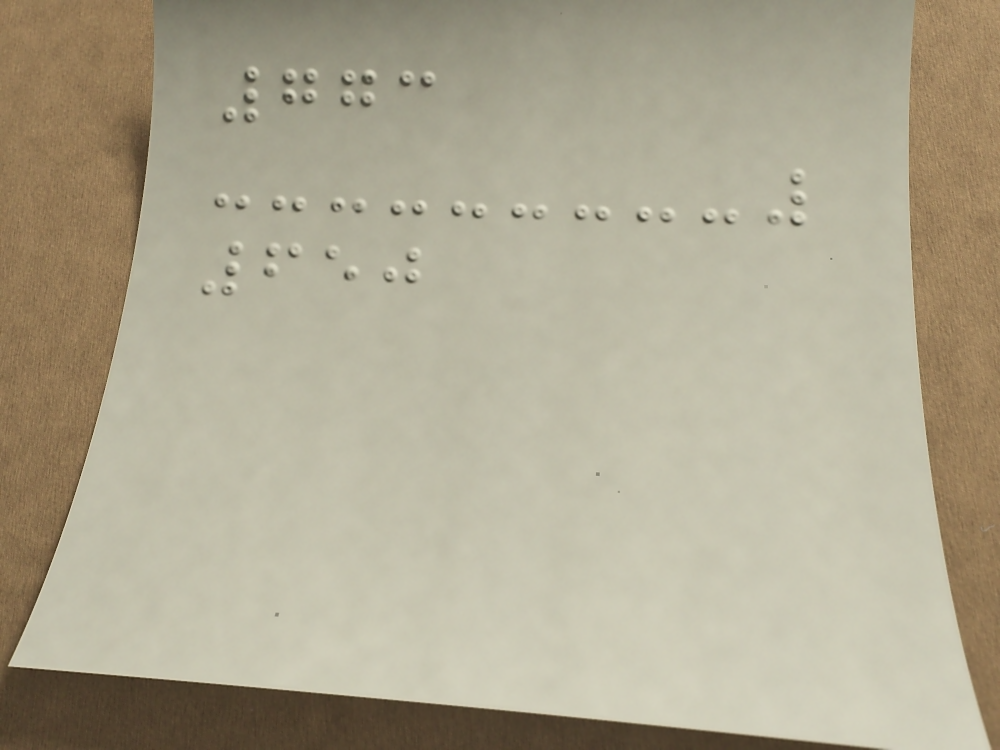773
650
